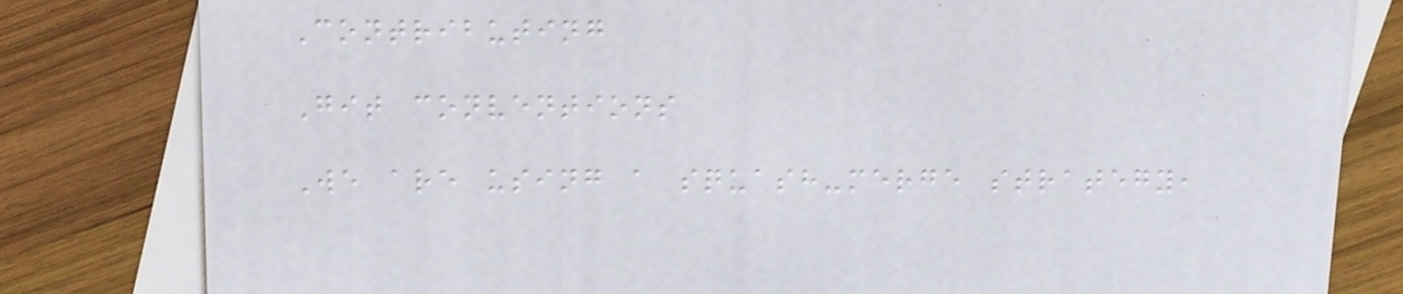Contributing
Git conventions
We are using a squash-merge strategy,
